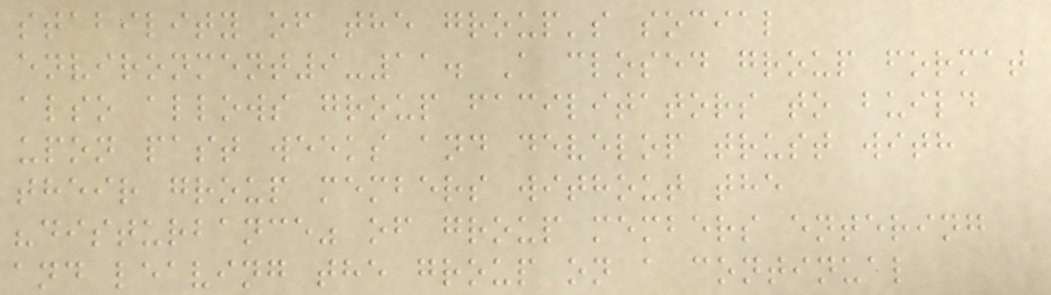stability of the group's social
environment9-11. A closed group format
also allows group facilitators to build
upon past weeks and develop trust with
their group members without the
"disturbance" of group members entering
and leaving the group on a continual
